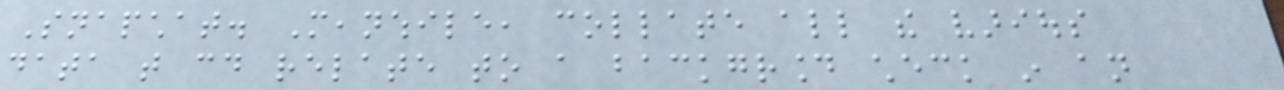Snapchat. Meanwhile, collate all the various
data that could relate to a background check in an
